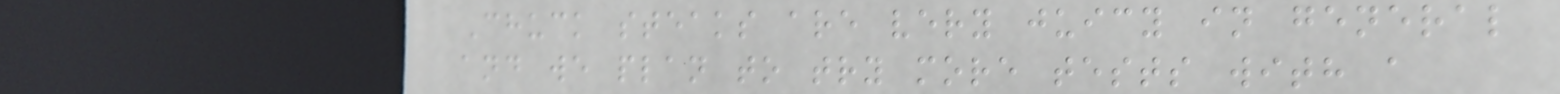Chuck steaks are very juicy in general
and we plan to try more tests with a
